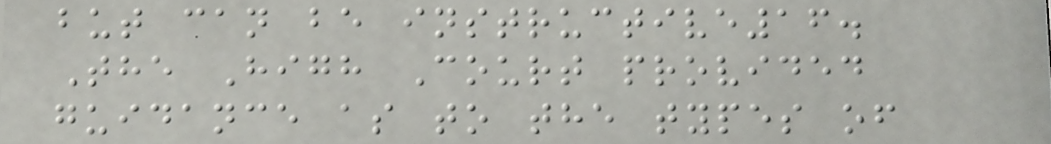but can be instructive16.
The High Court provided
guidance as to the types of
